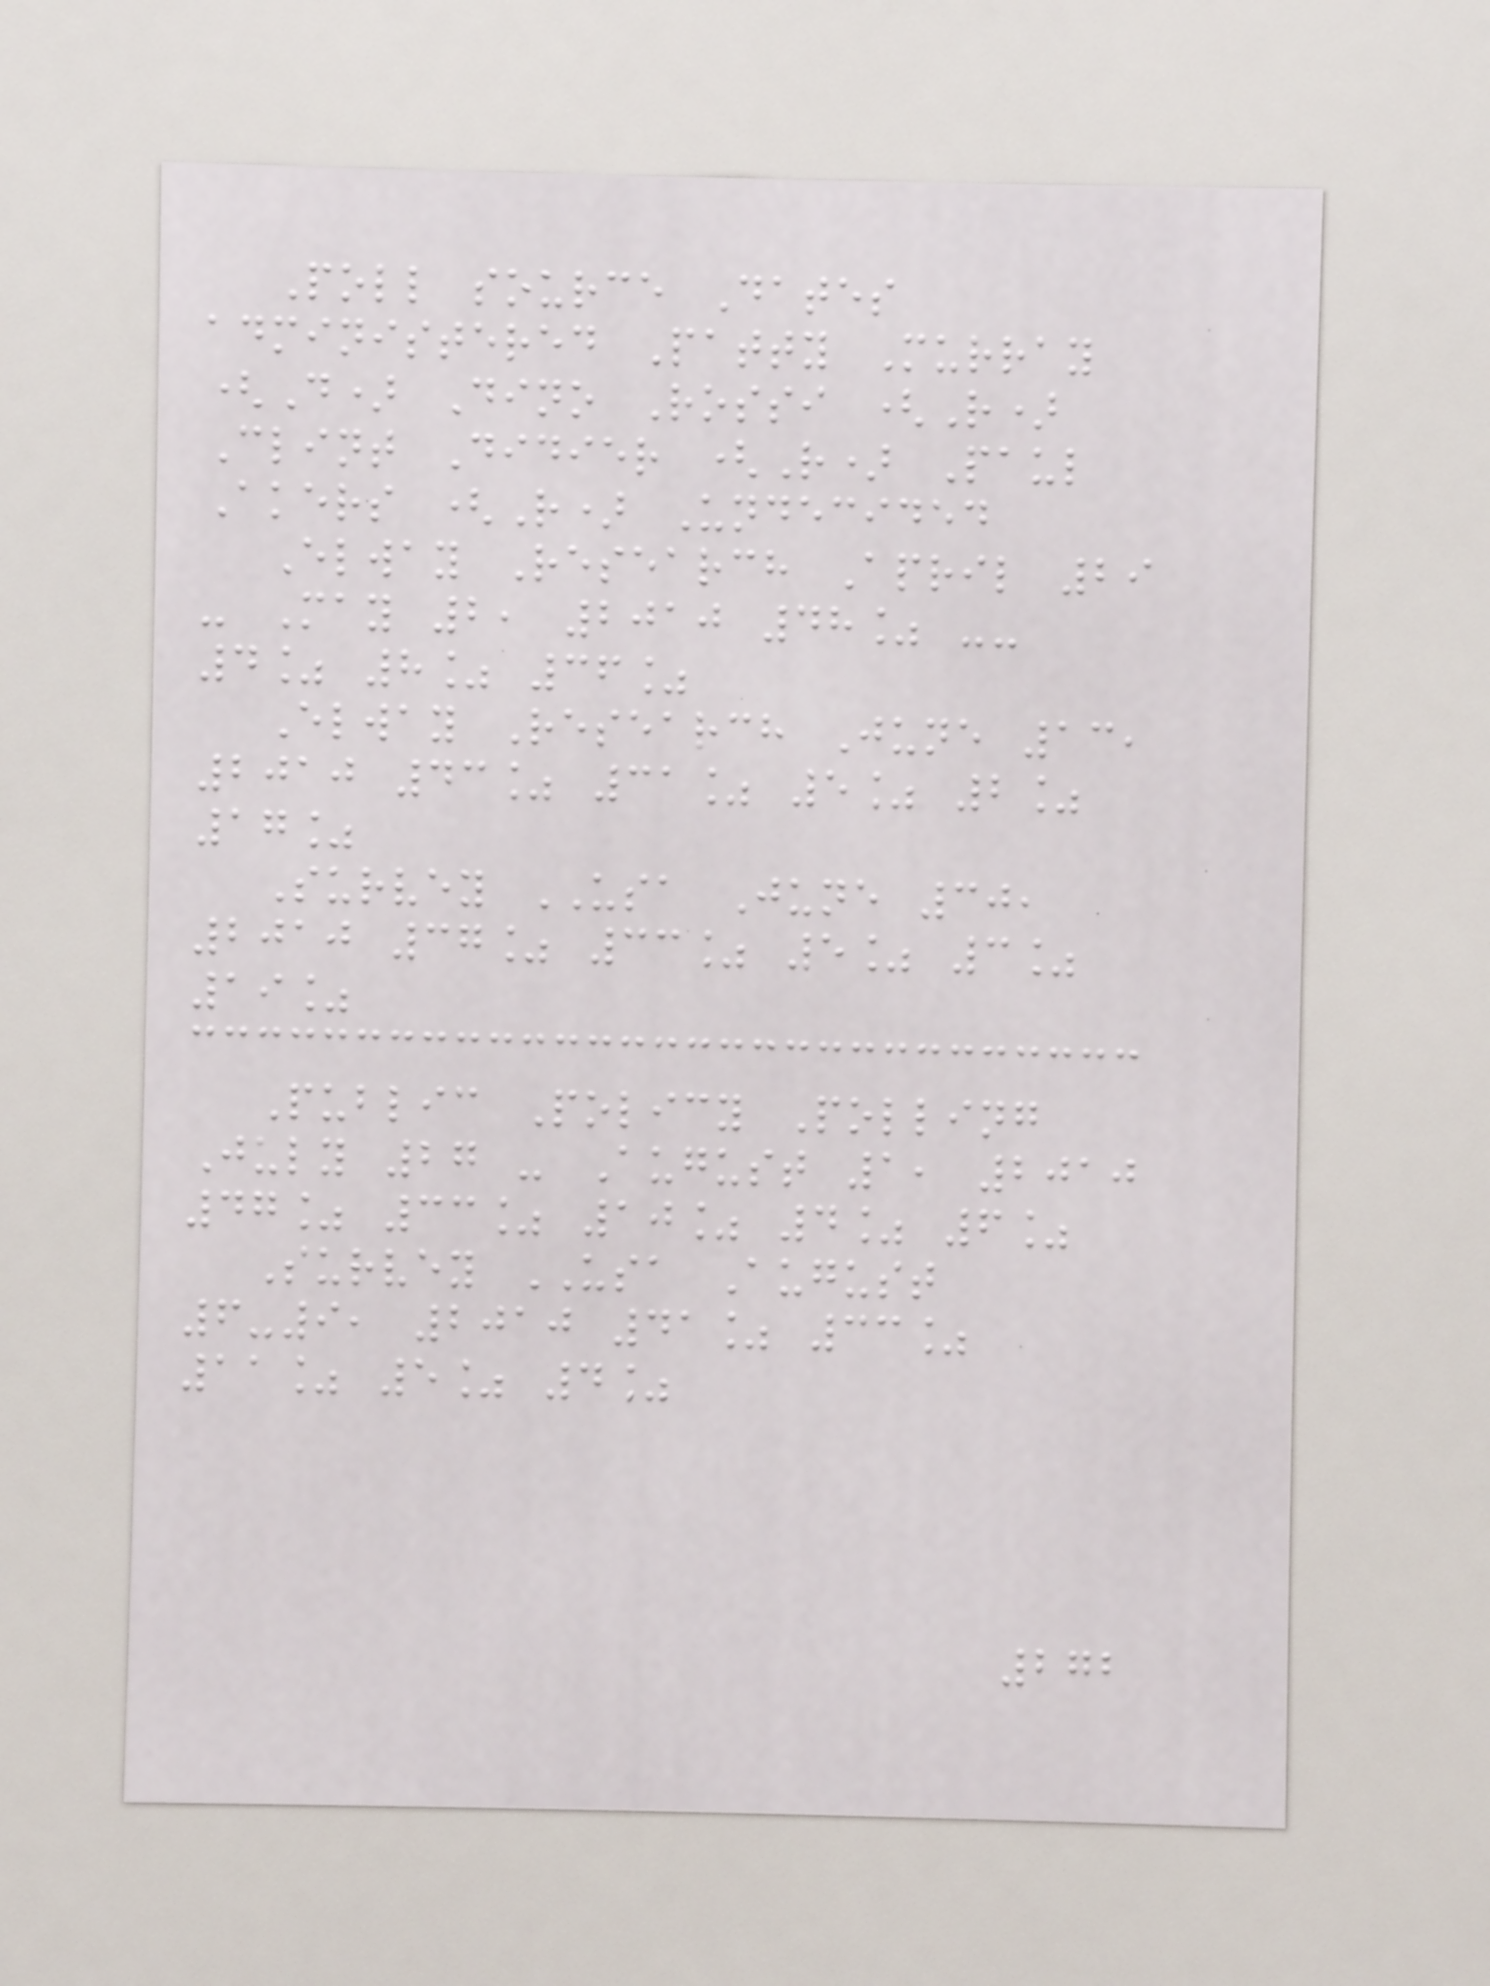Poll source Dates
administered Patty Murray
(D) Dino Rossi (R)
Clint Didier (R) Paul
Akers (R) Undecided
Elway Research April 29
- May 2, 2010 48% --
4% 8% 36%
Elway Research June 13,
2010 43% 31% 5% 2%
17%
Survey USA June 30,
2010 37% 33% 5% 3%
19%
Public Policy Polling
July 27 - August 1, 2010
47% 33% 10% 4% 6%
Survey USA August
6-9, 2010 41% 33%
11% 5% 4%
272
